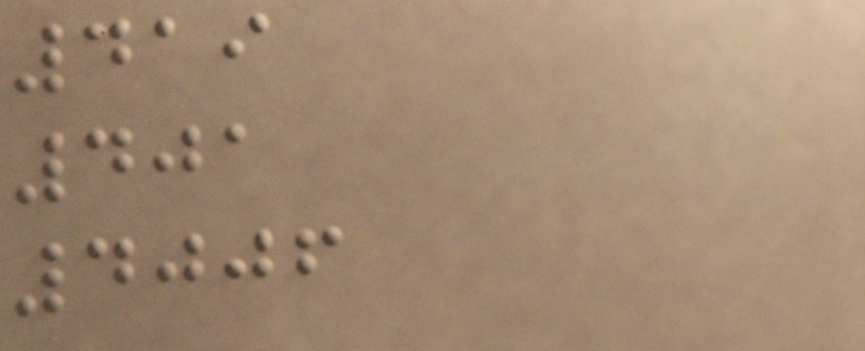419
401
4006
